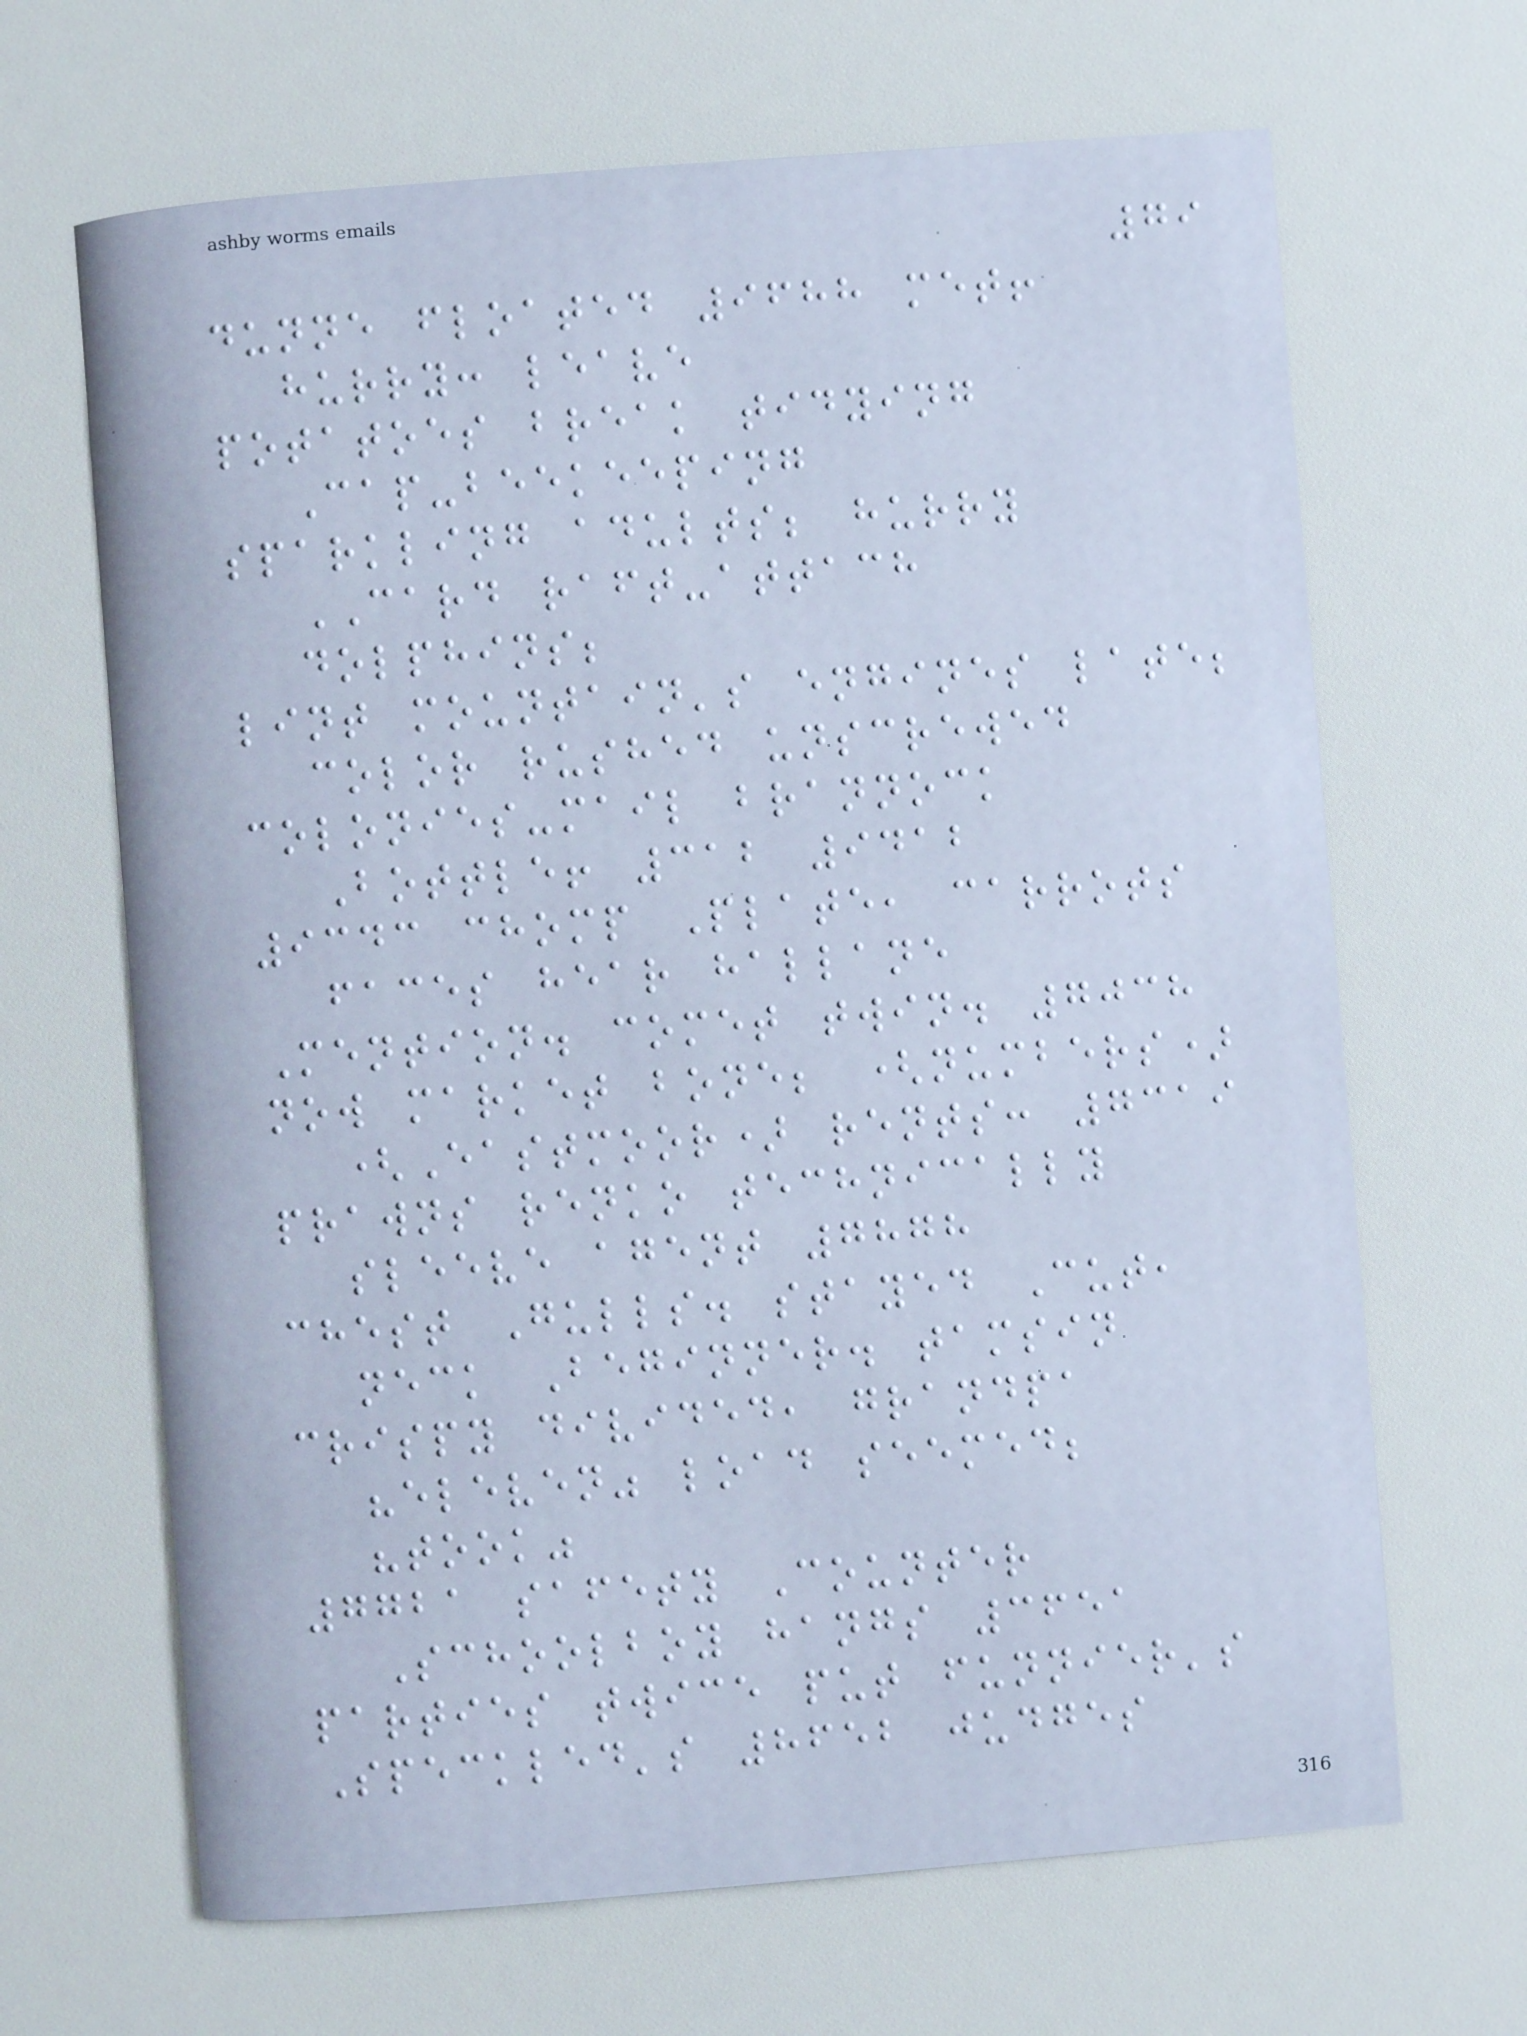79
dunne floated 9688 met!
hurry: leave
potatoes break tidying
Cap-beekeeping
sparkling adults; hurry
CARD raft-attach
dolphins;
lint mountain's engines late;
color rushed unscrewed
colonies-mail brannock
Bottle! 312 9412
9343 chomp Plate, carrots
faces hear hallane
Mention. comet twin. 7038
now market bone; (numbers)
(Eastmoor) rents: 7319
prawns renko technically
sleeve agent 7878
chest Gulls. stayed Cut,
neck Beginner. tamsin
crispy divided, grandpa
"eleven" load seemed;
"took"
7721 safety Counter
Schoolboy hangs 3651
parties twice put funnier's
Speckled's 8652 judges
